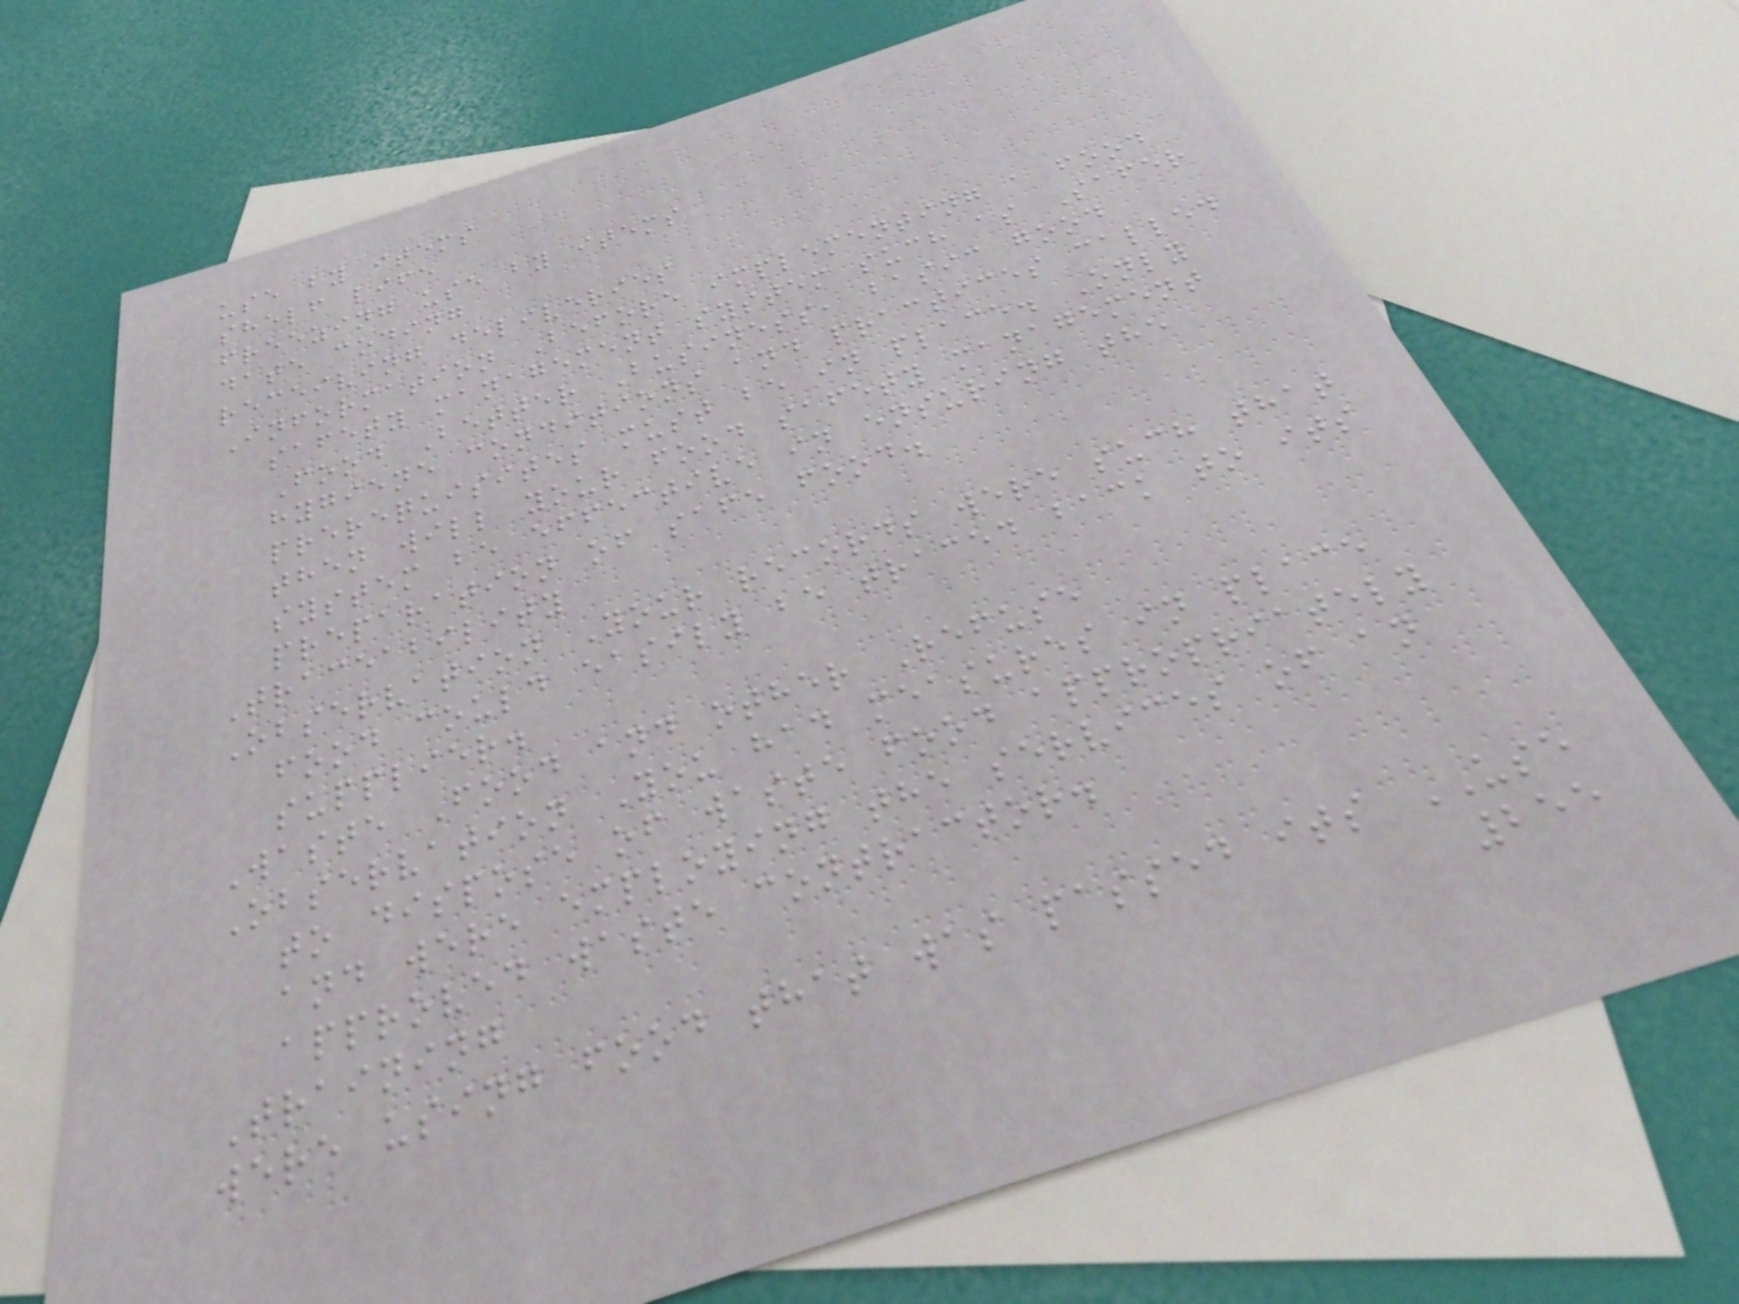use by items
shelf life
freezing use by items
date coding
receiving deliveries
Information Before implementing a food
safety management system such as Safer
Food Better Business, basic good
hygiene conditions and practices called
prerequisites must be in place. Only
then will your food safety management
system be effective in ensuring the
preparation of safe food.
Traceability
Observation Your records were such that
food could easily be traced back to its
supplier.
Waste Food and other Refuse
Observation You had measures in place
to dispose of waste food appropriately
and were employing the services of an
approved waste contractor.
Training
were using food that was passed its USE
255
